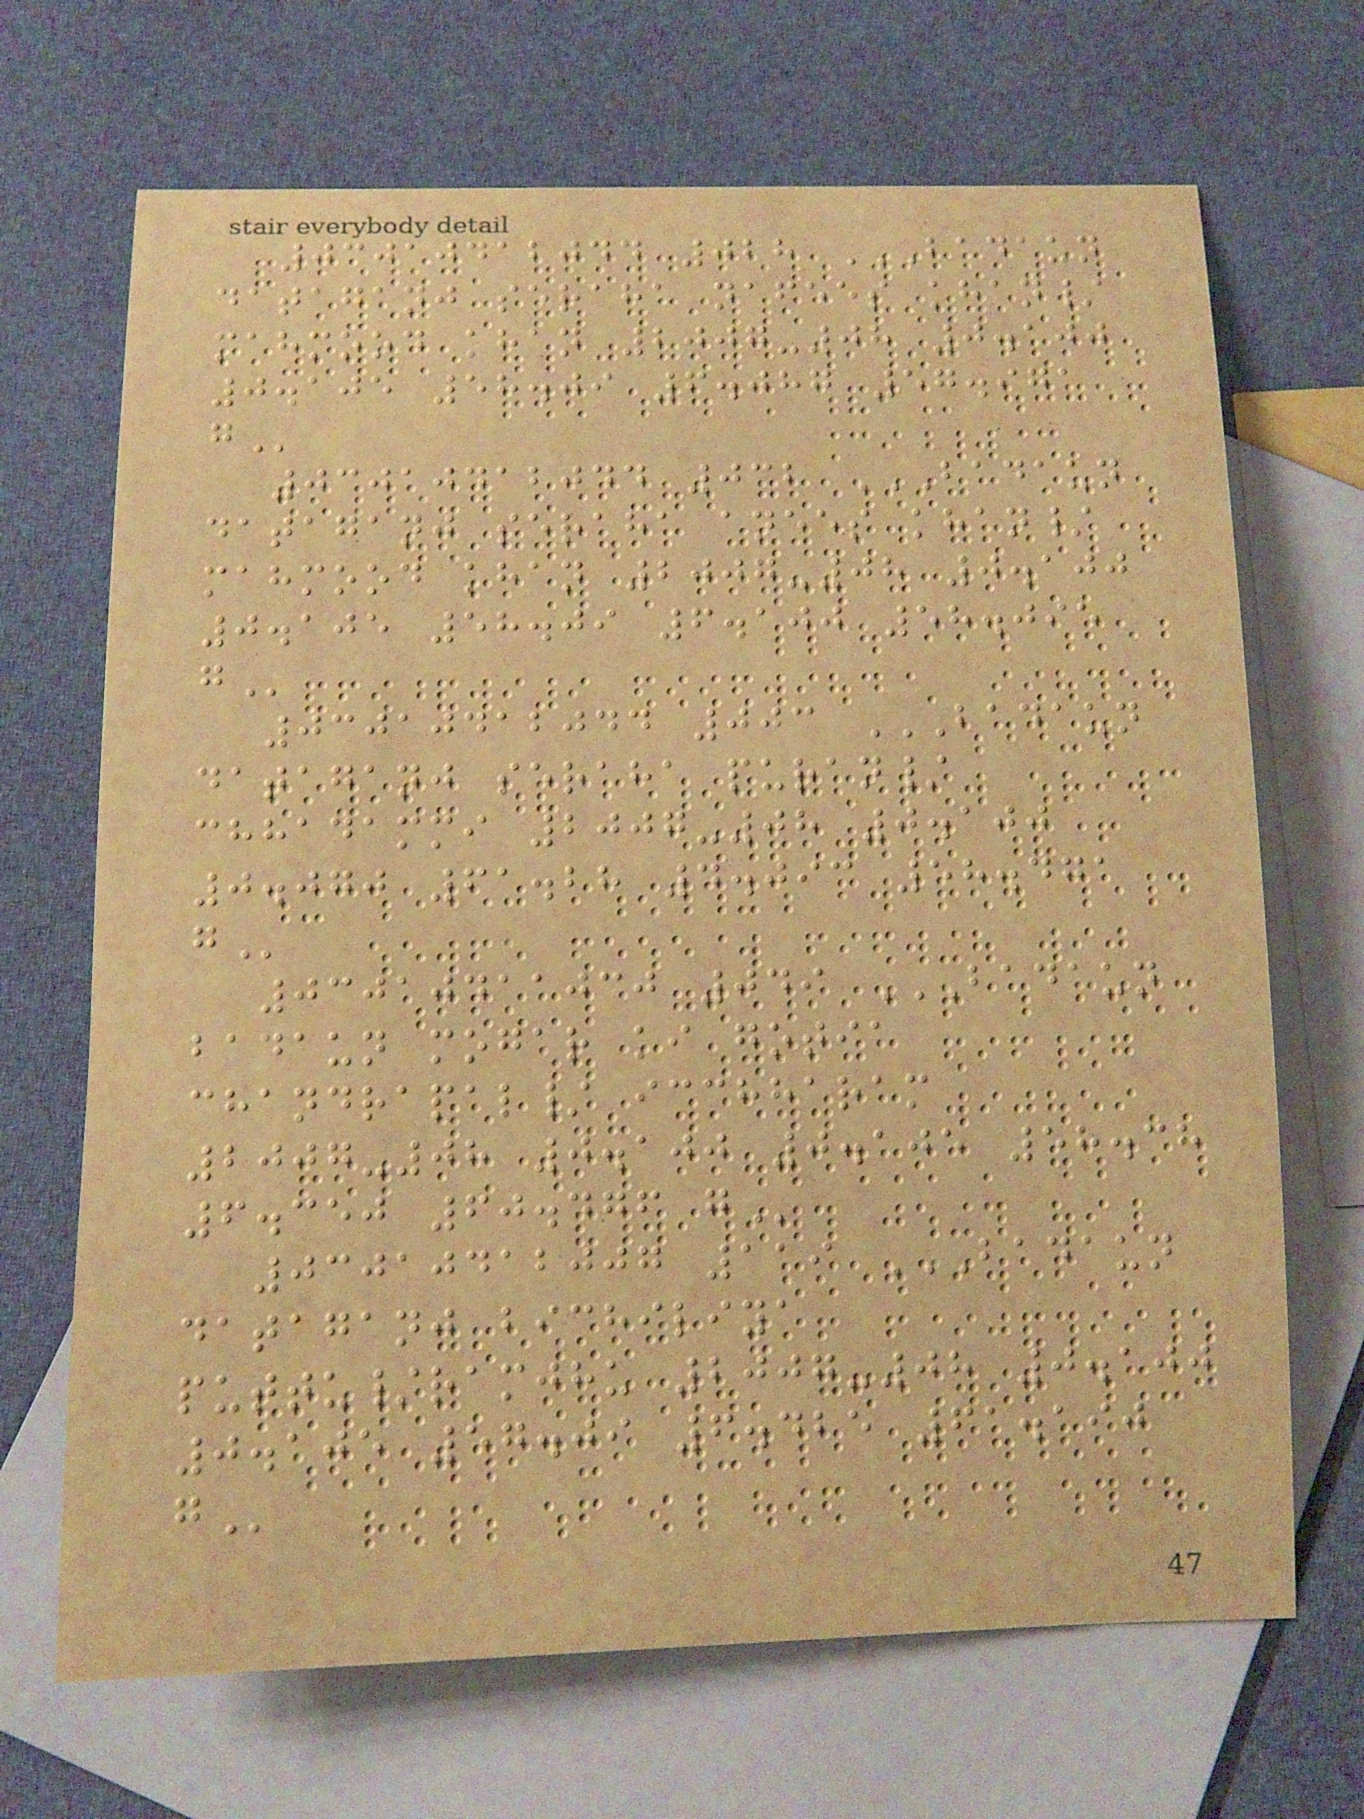03010412044 028 BADAUN
DATAGANJ SERAHA NAFEES KHAN/
MAHMOOD KHAN 2007-08 0.100
0.105 58.09 6.087 57.971
G
03010412044 032 BADAUN
DATAGANJ SERAHA ANEES KHAN/
MAHMOOD KHAN 2007-08 0.100
0.105 58.09 6.100 58.095
G
03010412044 003 BADAUN
DATAGANJ SERAHA PURAN/
CHHADAMMI 2007-08 0.100
0.070 61.28 4.093 58.471
G
03010411030 049 BADAUN
BADAUN MOGAR KI GOTIA
CHANDRAPAL/ ICCHHARAM
2007-08 0.100 0.105 58.38
6.350 60.476 G
03010412007 119 BADAUN
DATAGANJ BICHILIYA
PUTTU/RAMJHU 2007-08 0.100
0.105 57.09 6.425 61.190
G
